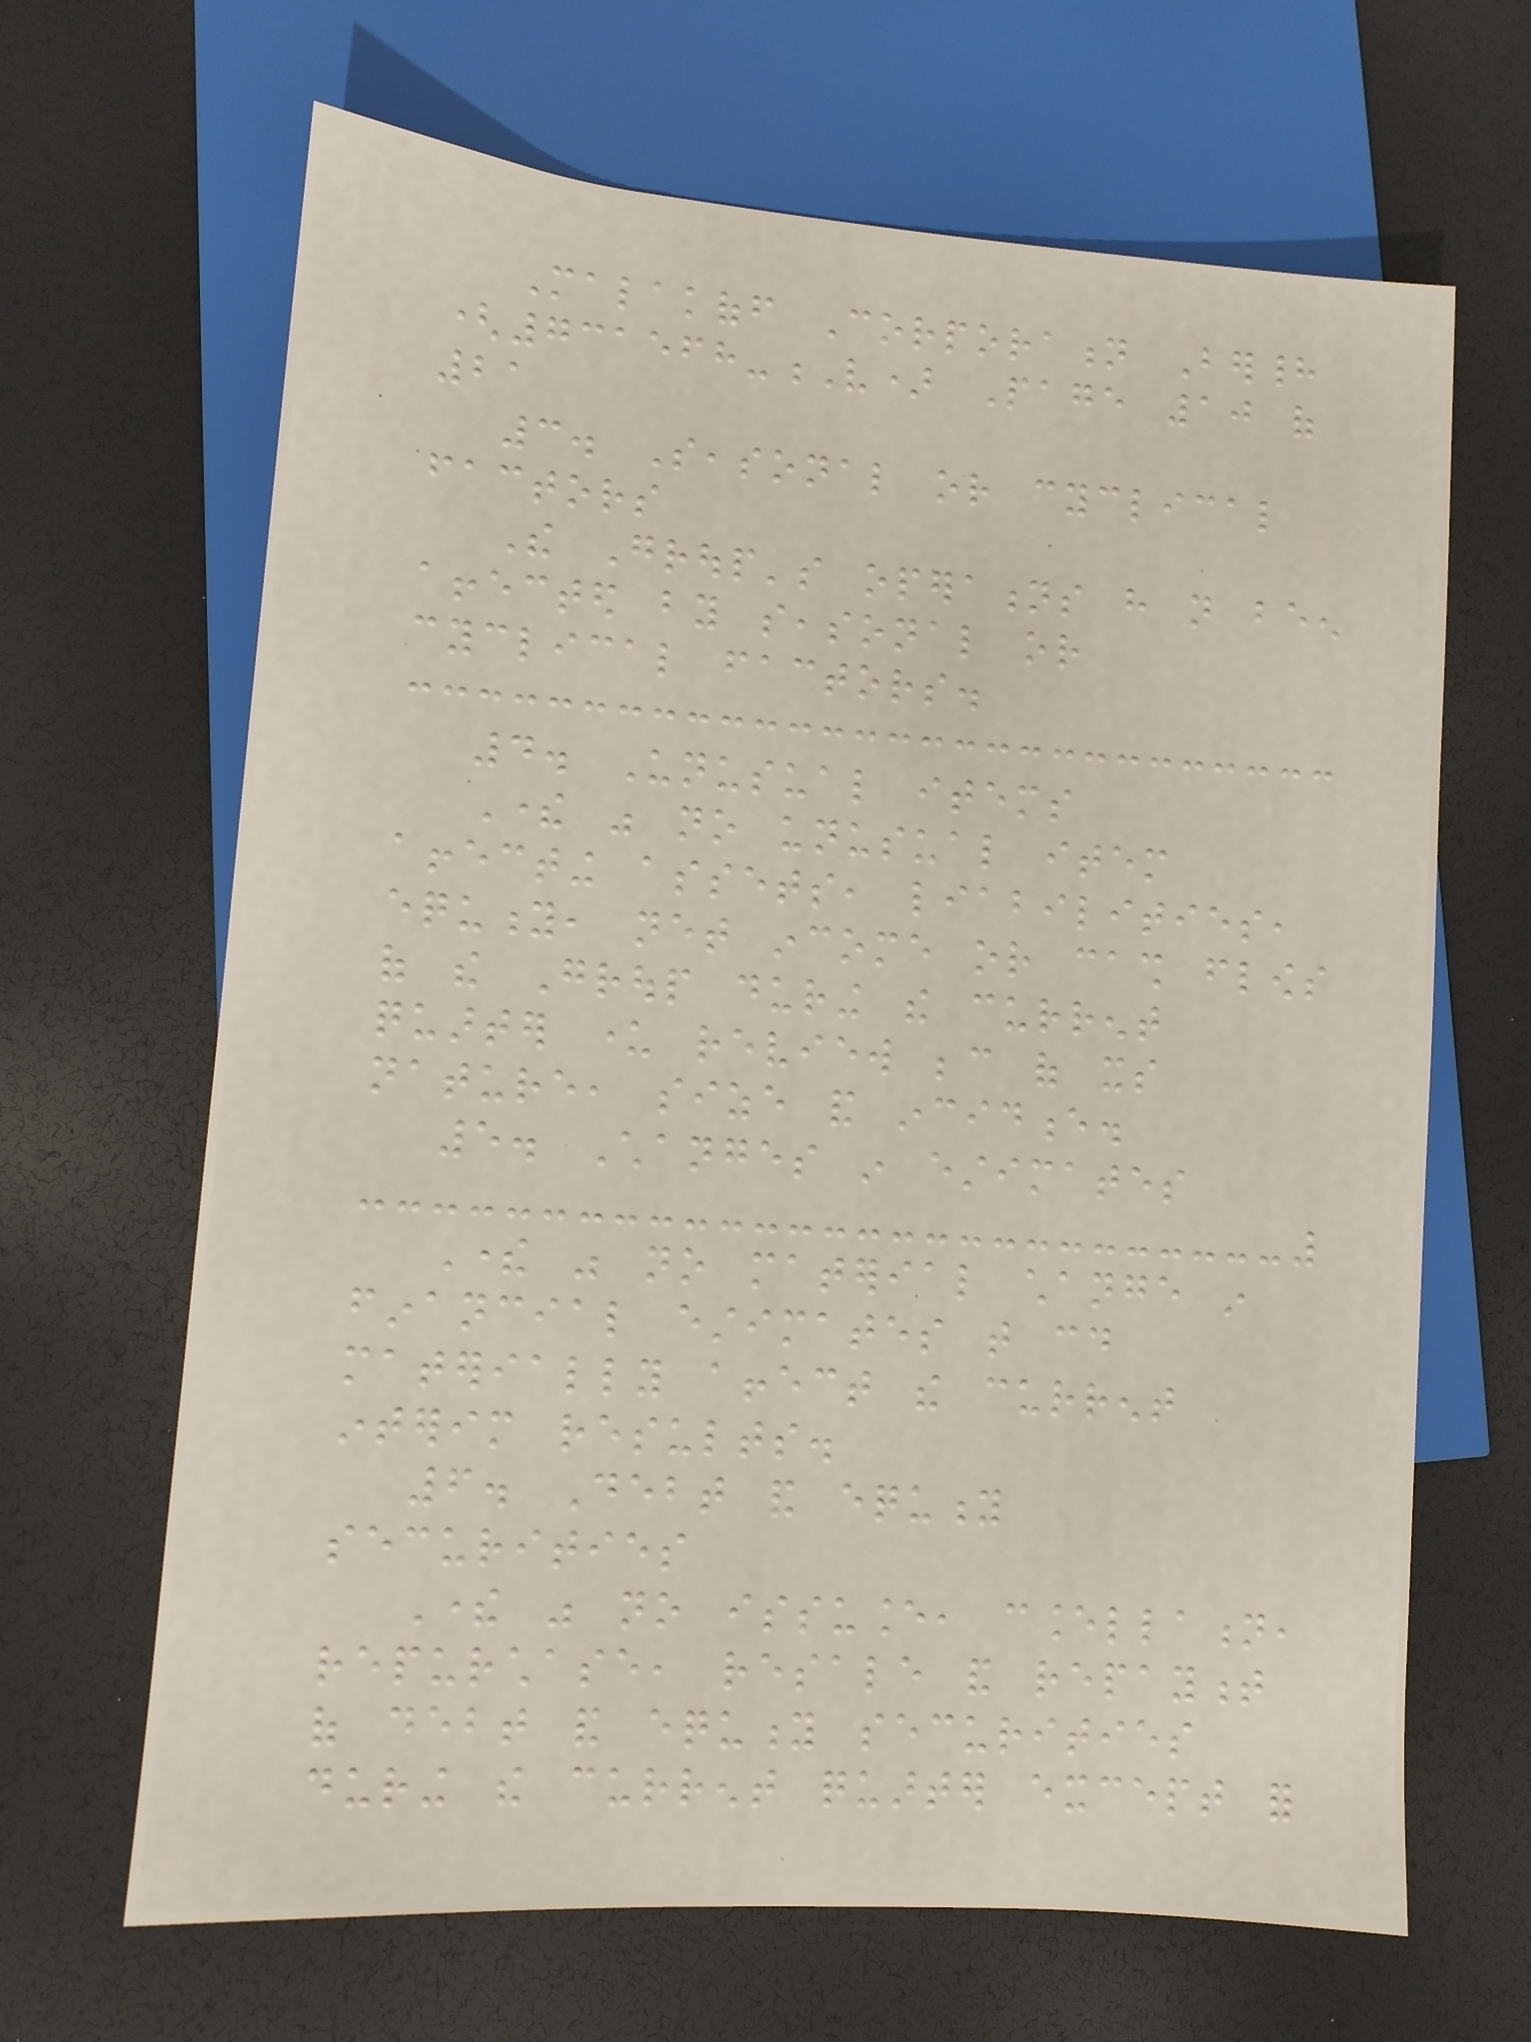Malakoff Corporation Berhad
(731568-V) Page 10 of
21
3. Seasonal or cyclical
factors
The Group's operations have not been
affected by seasonal or
cyclical factors.
4. Unusual items
There was no unusual item
affecting assets, liabilities,
equity, net income or cash flows
of the Group during the current
quarter under review because of its
nature, size and incidence.
5. Changes in estimates
There was no material change in
financial estimates that could
materially affect the current
interim results.
6. Debt and equity
securities
There was no issuance, cancellation,
repurchase, resale and repayment
of debt and equity securities
during the current quarter except for
